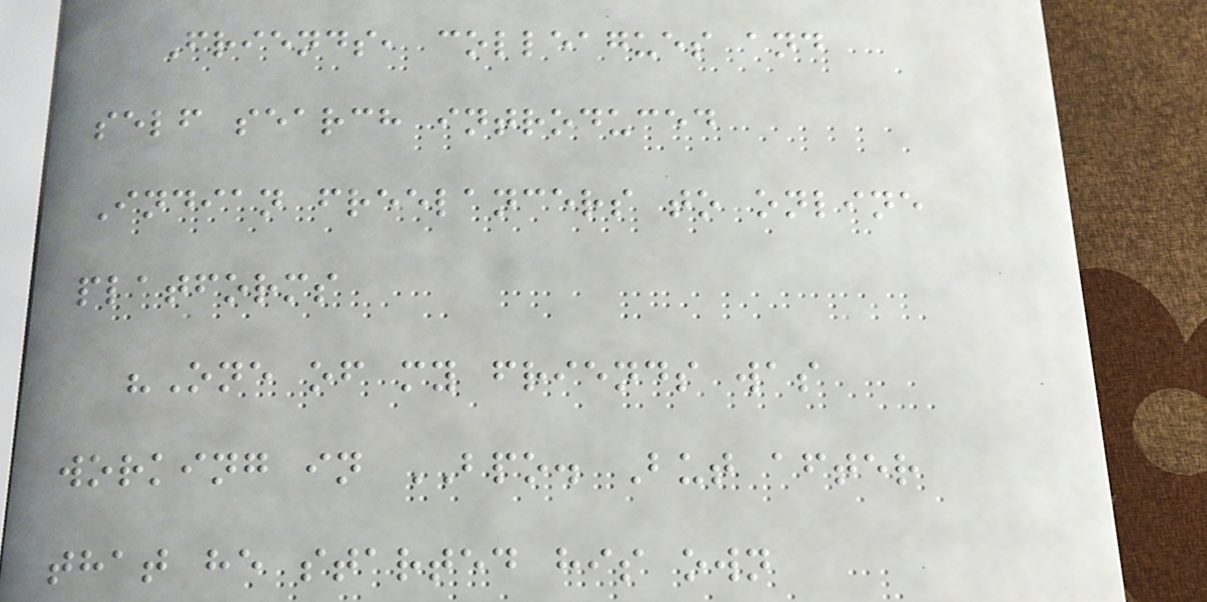Friends, colleagues and
self search introduced
Indian freelancers to online
platforms
"One of my friends was
working in BPO. But after
that he started his own
